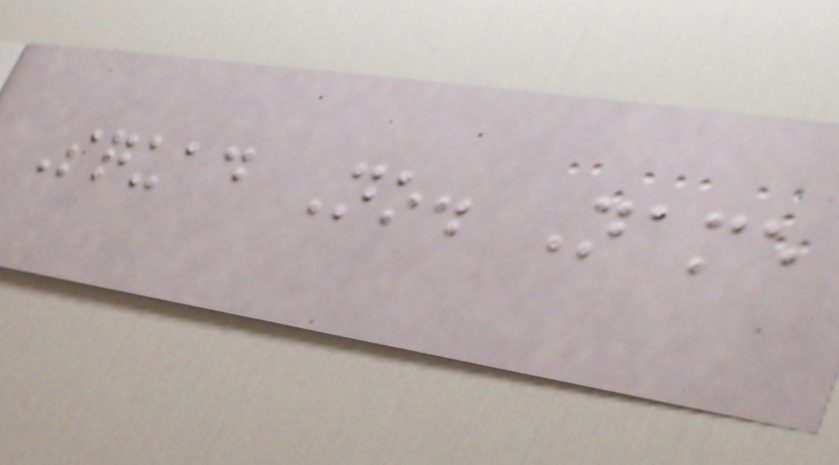Squad No. Name
